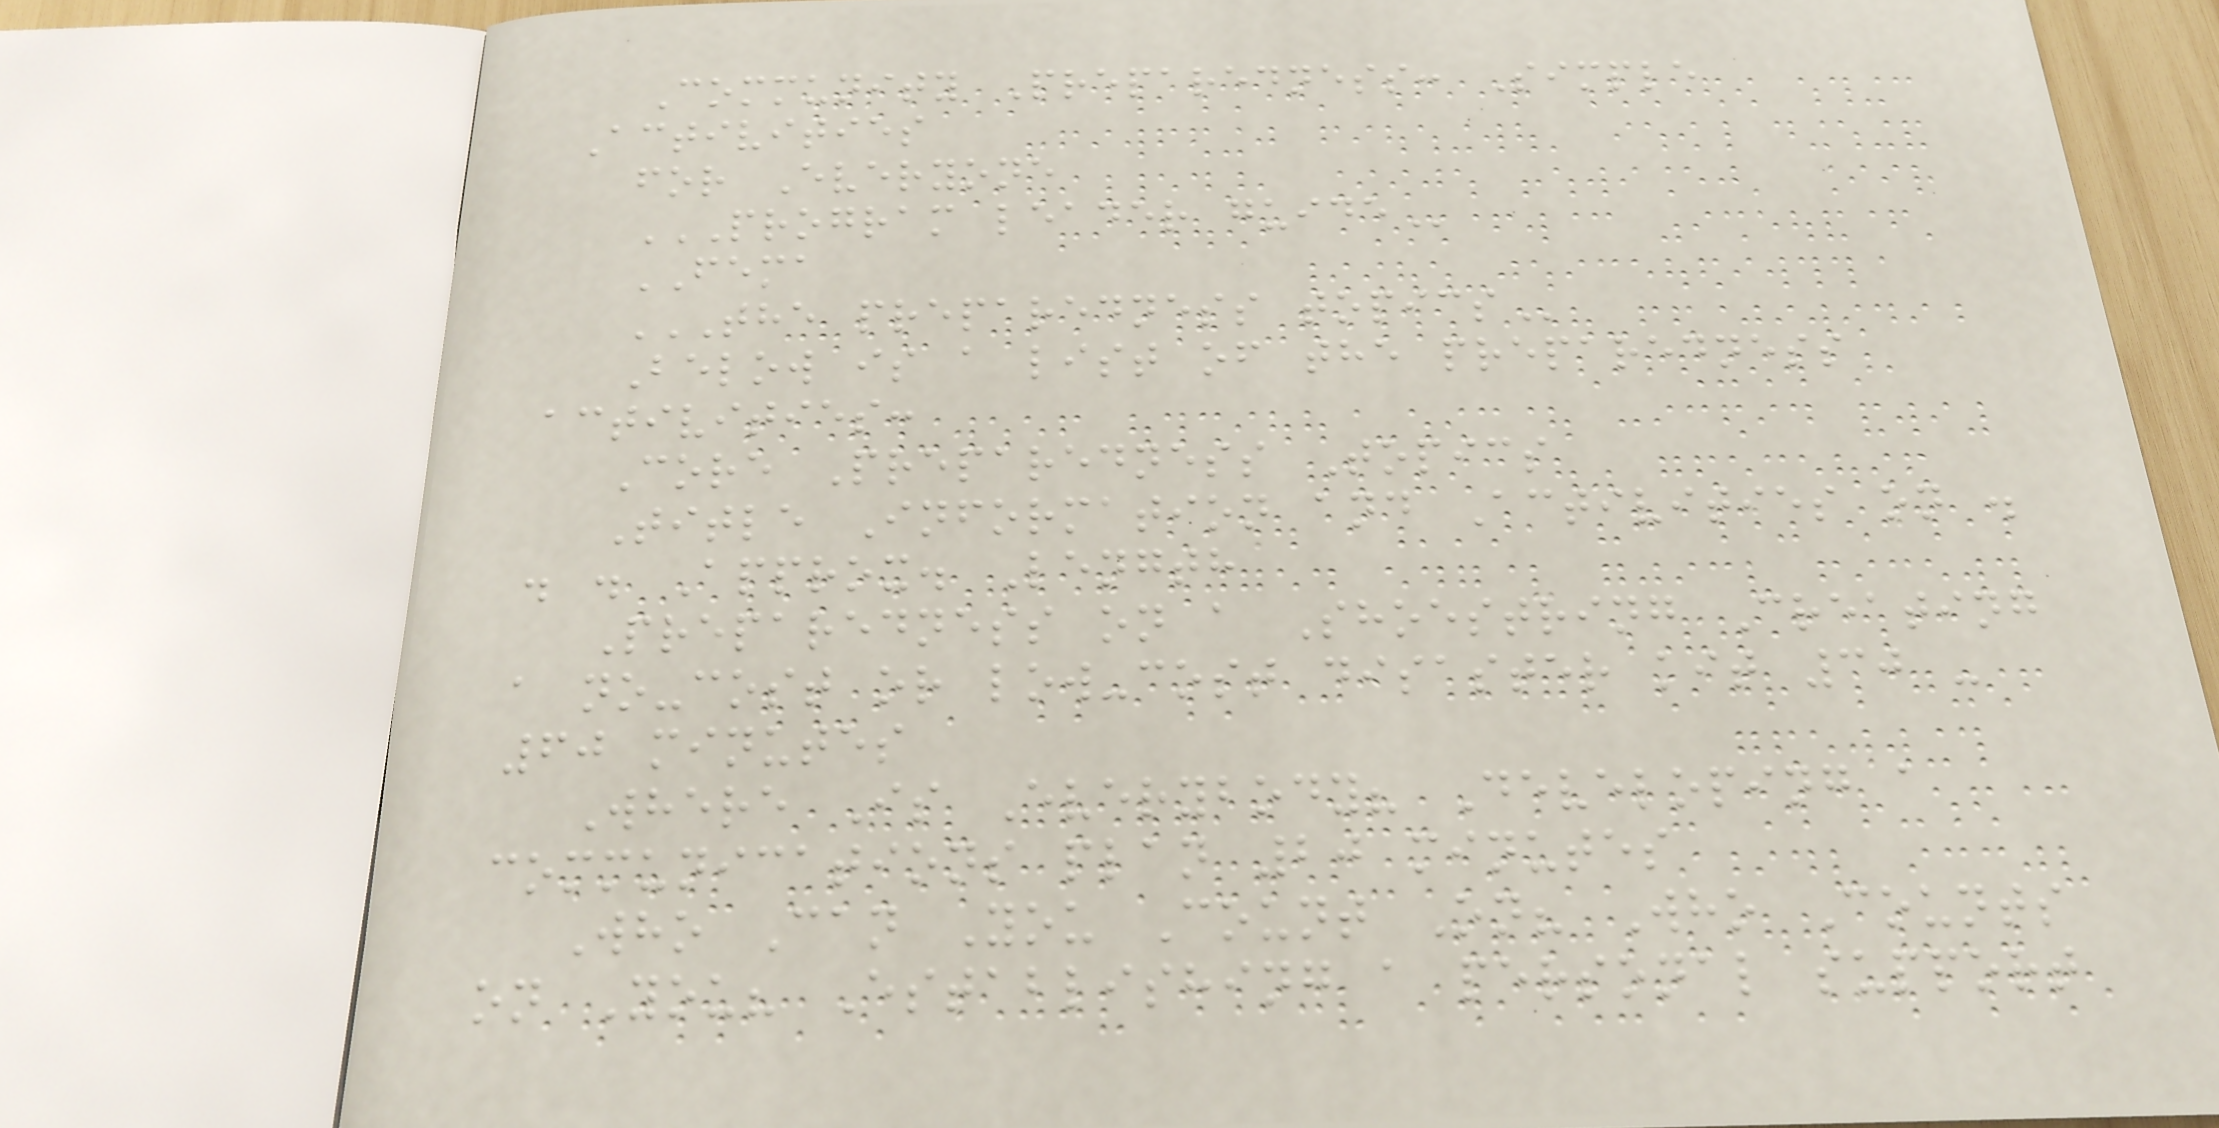Community Preparedness: Simple
Activities
for Everyone
PROGRAM LEADER GUIDE
FEMA
THE PREPAREDNESS TOPICS
Below is a list of the preparedness
activities:
Core Preparedness Topics
Title Information and Activities on .
. . Approx. Length
Preparedness on a Shoestring Creating
a no-cost or low-cost disaster kit 30 -
60 minutes
Where Is Everybody? Developing a
communications plan 20 minutes
Who Can You Count On? Who Counts
on You? Establishing a personal support
